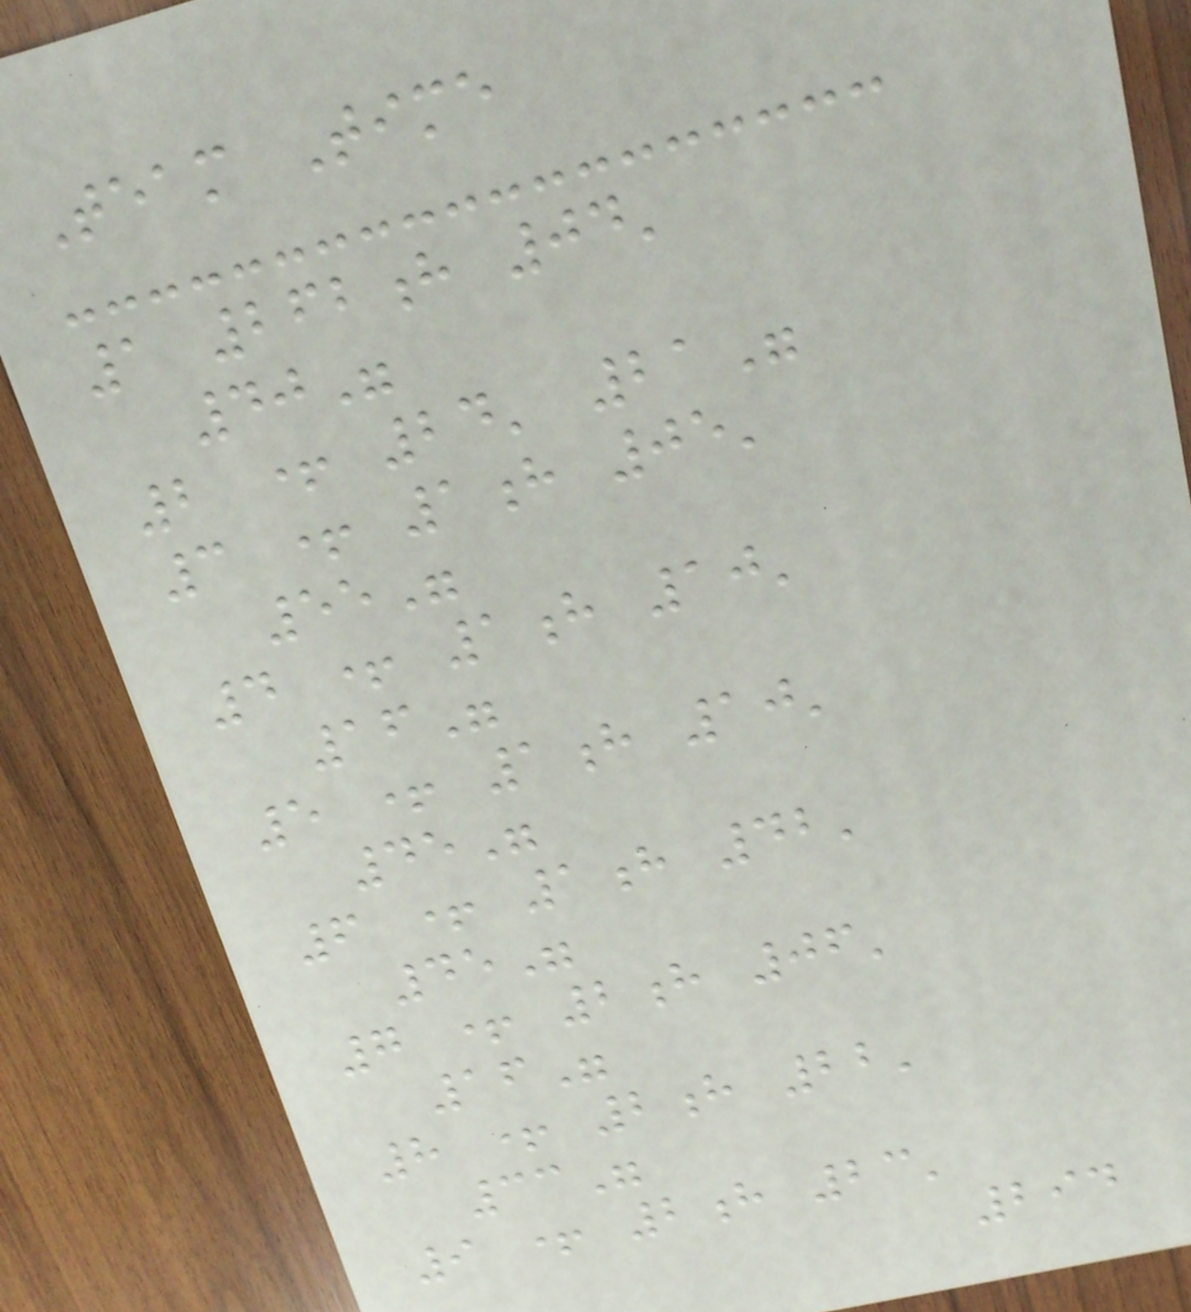Team Time
1 262h 04'
40"
2 + 24' 21"
3 + 1h 05'
55"
4 + 1h 10'
16"
5 + 1h 10'
45"
6 + 1h 42'
45"
7 + 2h 06'
16"
8 + 2h 22'
33"
9 + 2h 23'
294
